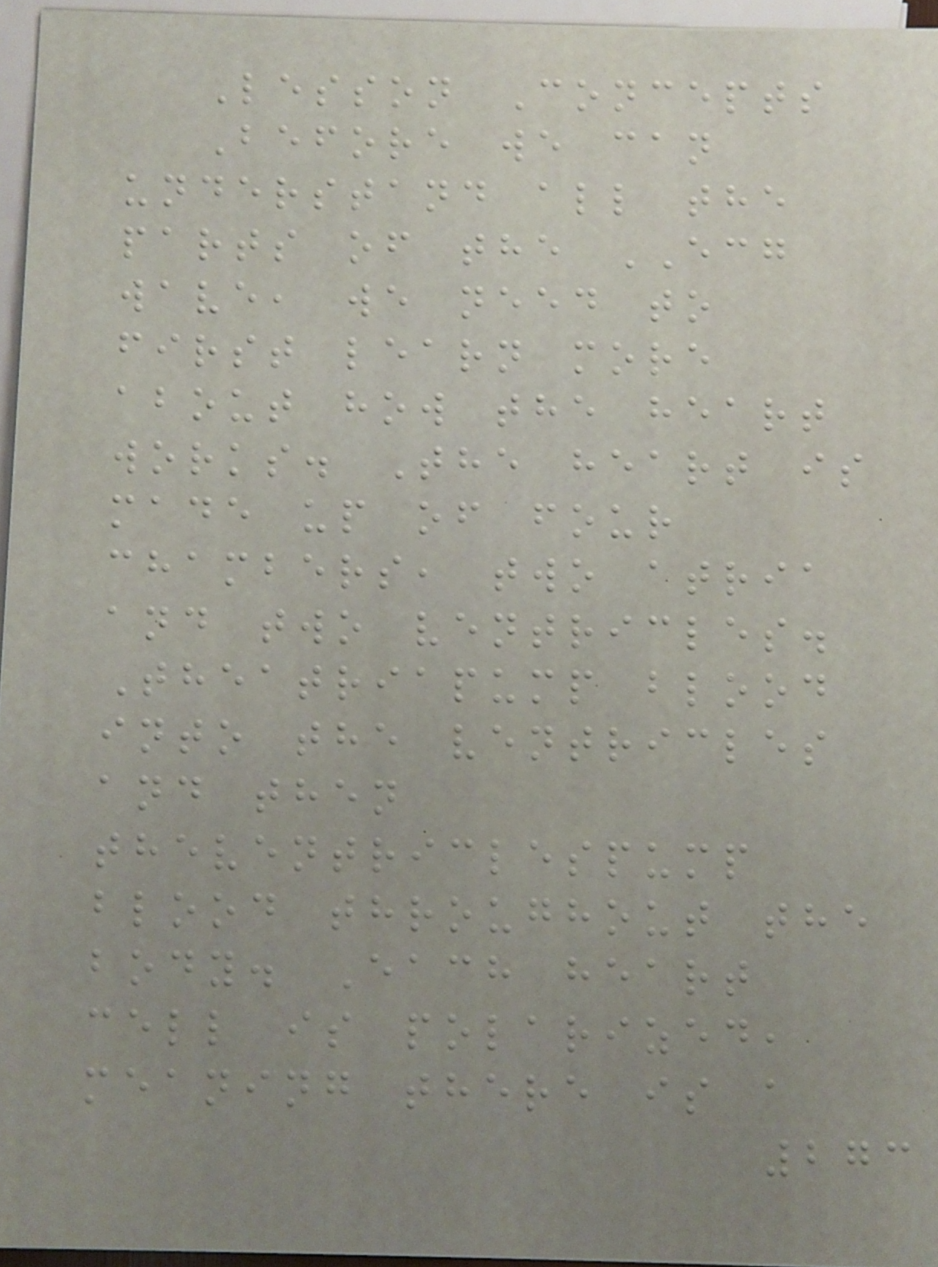Lesson Concepts
Before we can
understand all the
parts of the ECG
wave, we need to
first learn more
about how the heart
works. The heart is
made up of four
chambers, two atria
and two ventricles.
Theatriapump blood
into the ventricles
and then
theventriclespump
blood throughout the
body. Each heart
cell is polarized,
meaning there is a
273
